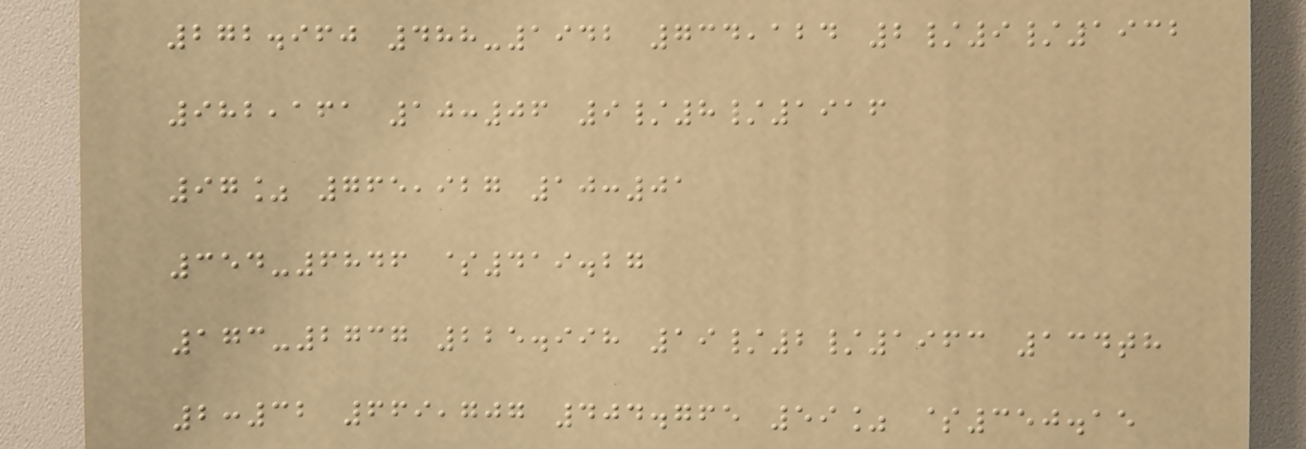272.960 488-1942 734,124 2/9/1932
982,161 10:06 9/8/1916
97% 765,927 10:01
354-6846 $419.27
173-2737 225.998 19/2/1963 134th
2:32 669,707 404.765 59% $350.15
